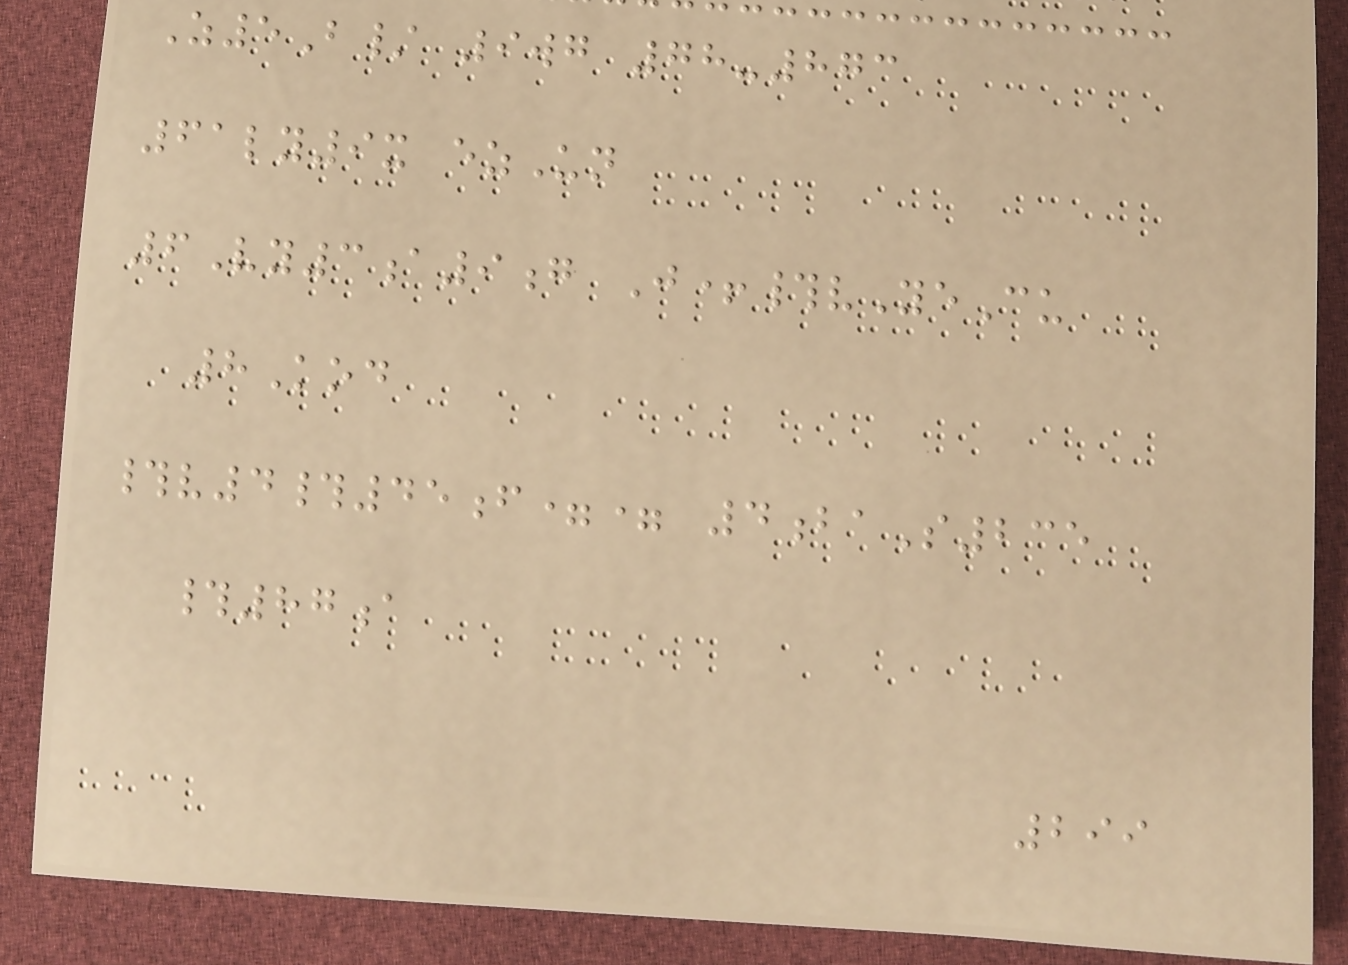Z5B/ 9wg 78-873
61ly9x ezUn
6Vy3a9g J+#vYeCu
8Kod
#v4#45f== 4baS235
#87a
299
